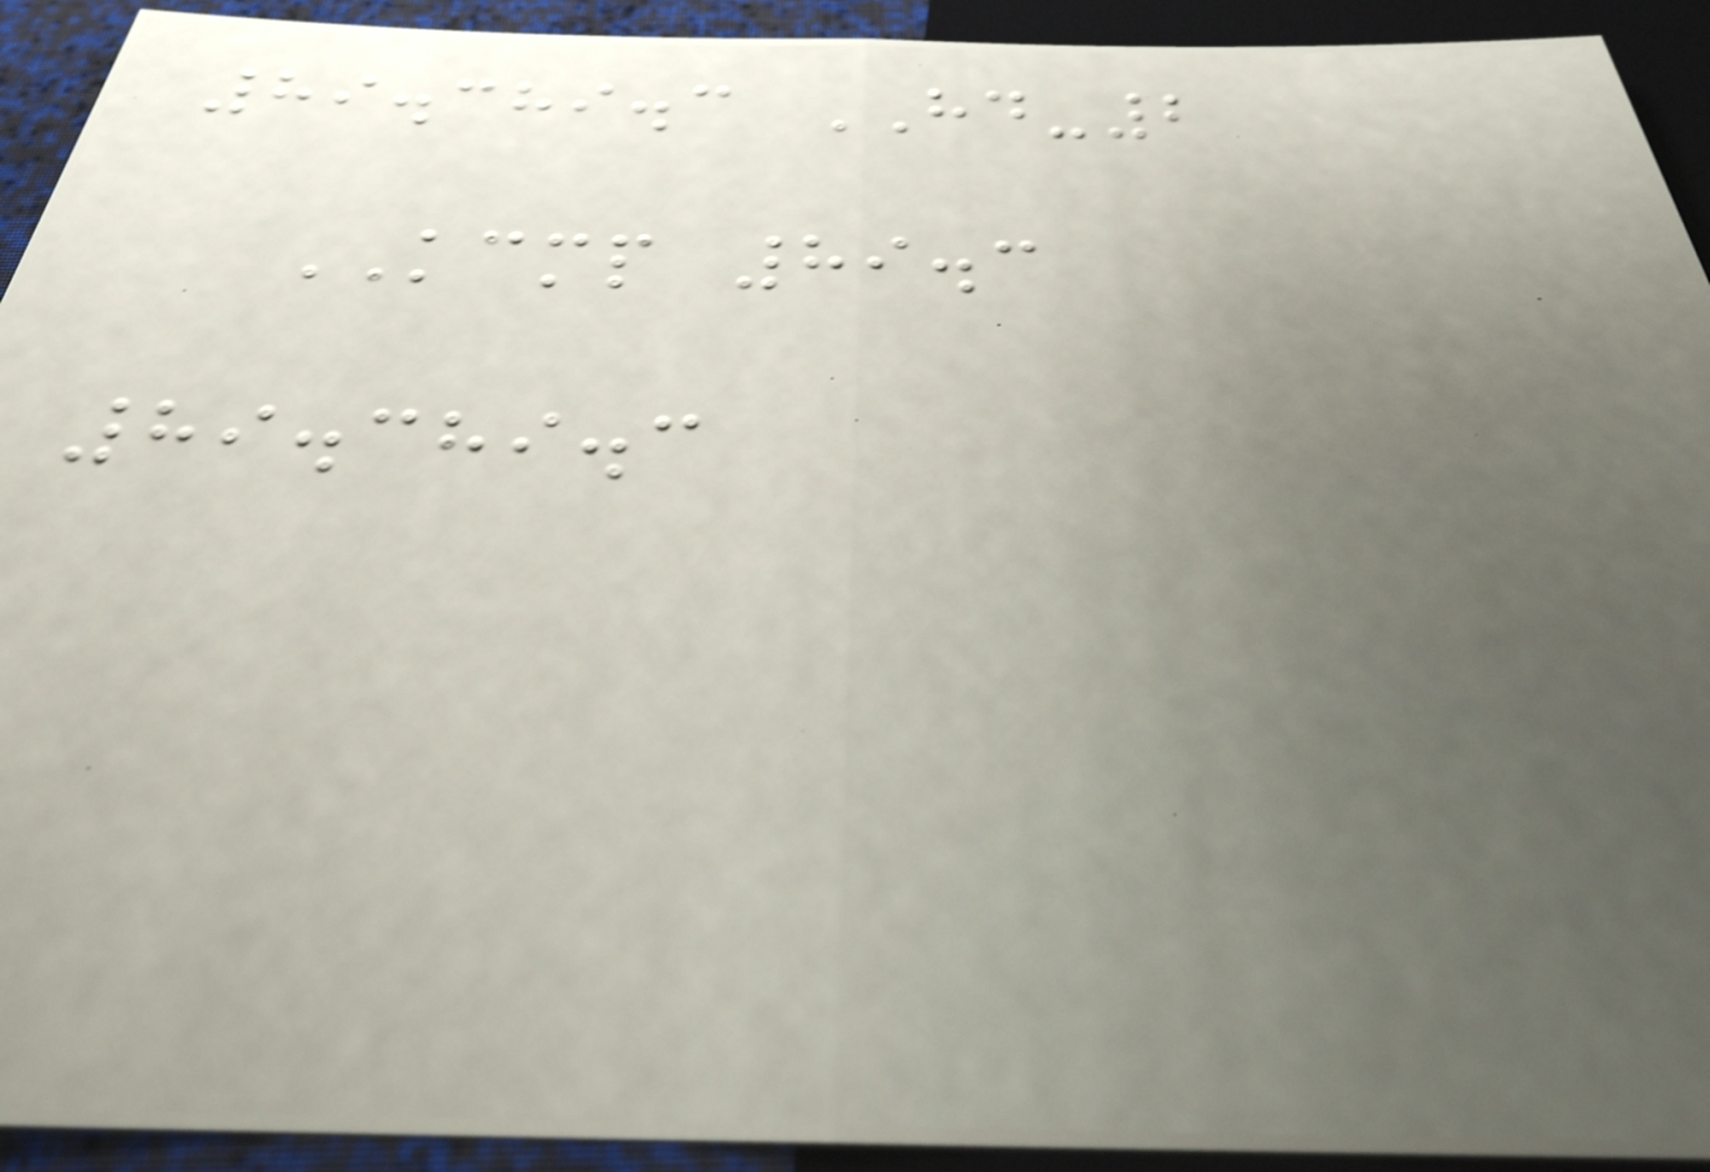89.389.3 HD-2
KCMP 89.3
89.389.3
